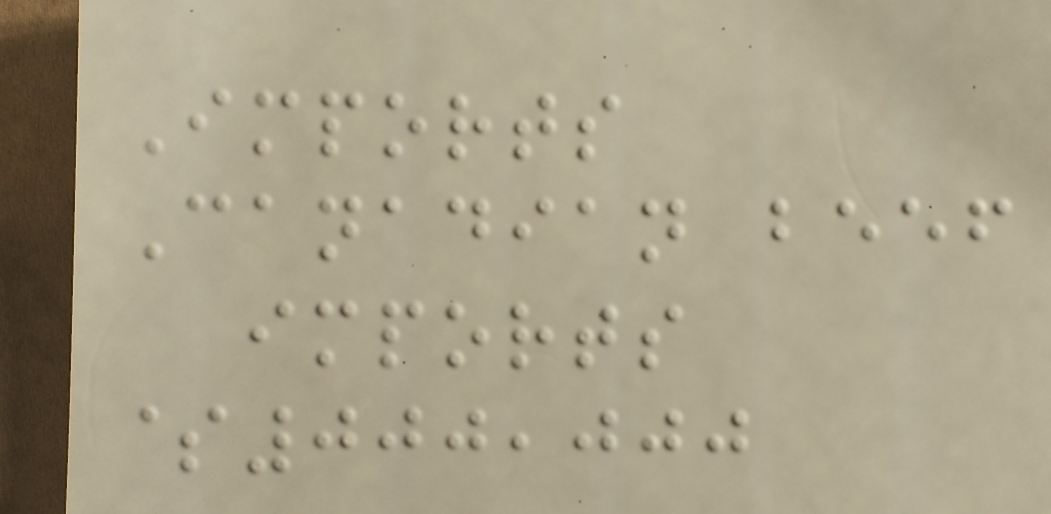Imports
Canadian beef
imports
$000,000
